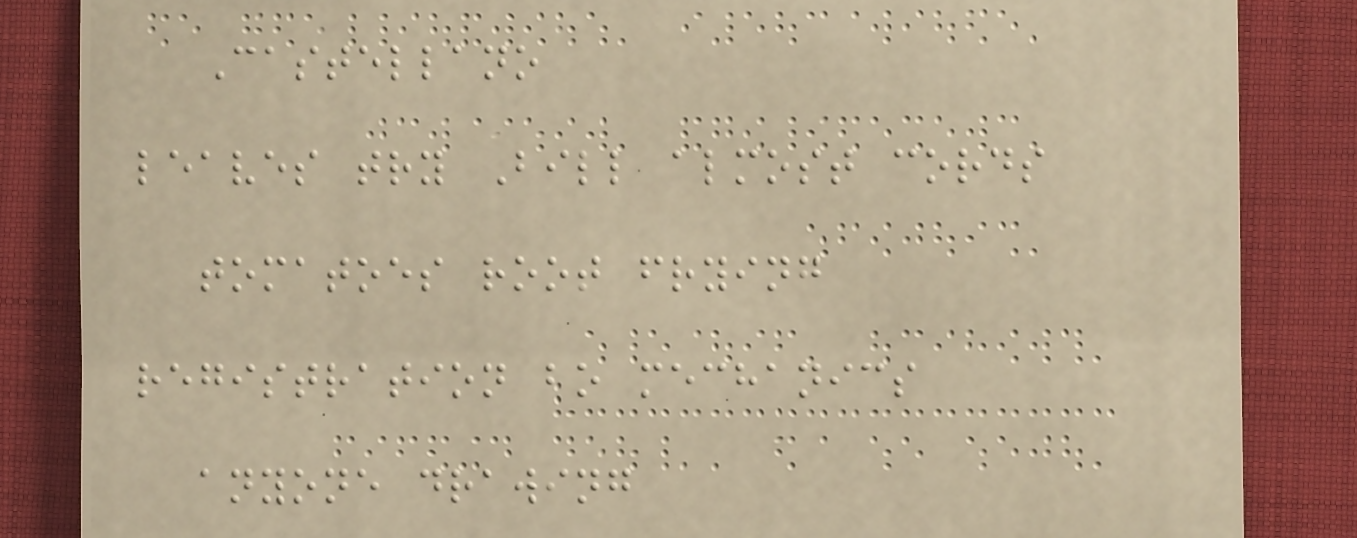Castellano
leaves try Bill almost cords
tomatoes root frying
registration bo mechanics
anyone drawing
